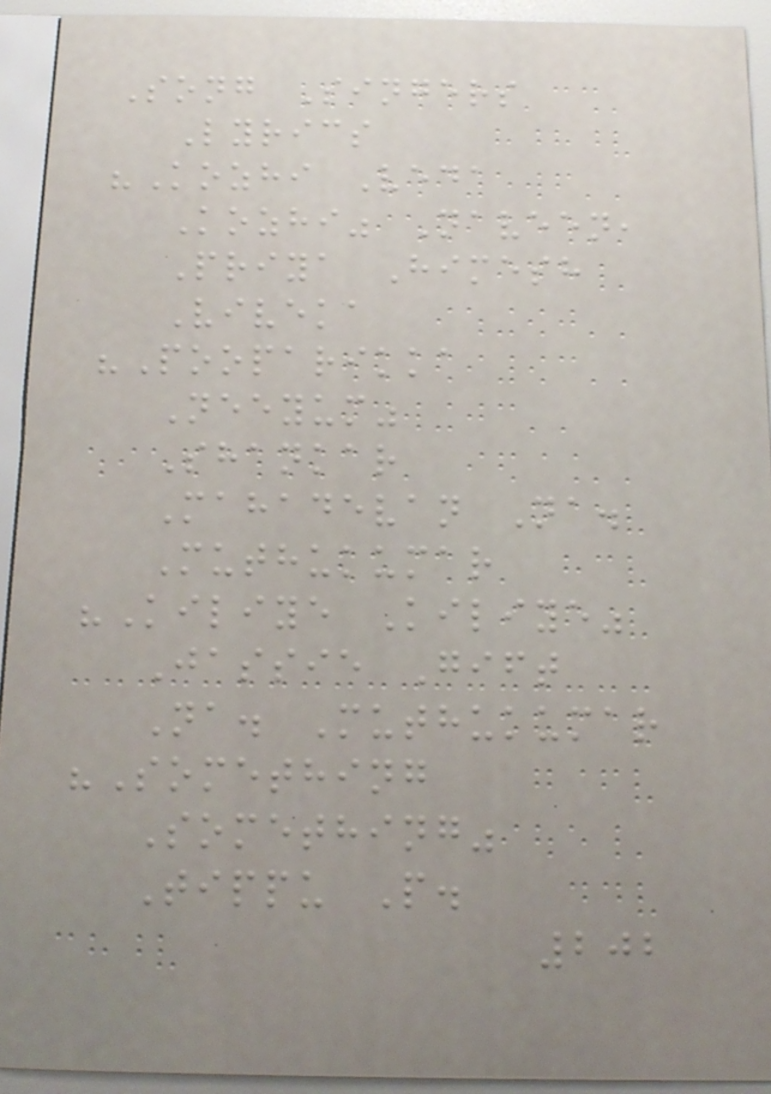Song Singers
Lyrics
"Kozhi Veda
Kozhi" Naveen,
Priya Himesh
Viveka
"Pooparikka
Neeyum"
Shankar
Mahadevan Na.
Muthukumar
"Kiliye Kiliye"
Jassie Gift
Na. Muthukumar
"Something
Something"
Tippu P.
202
